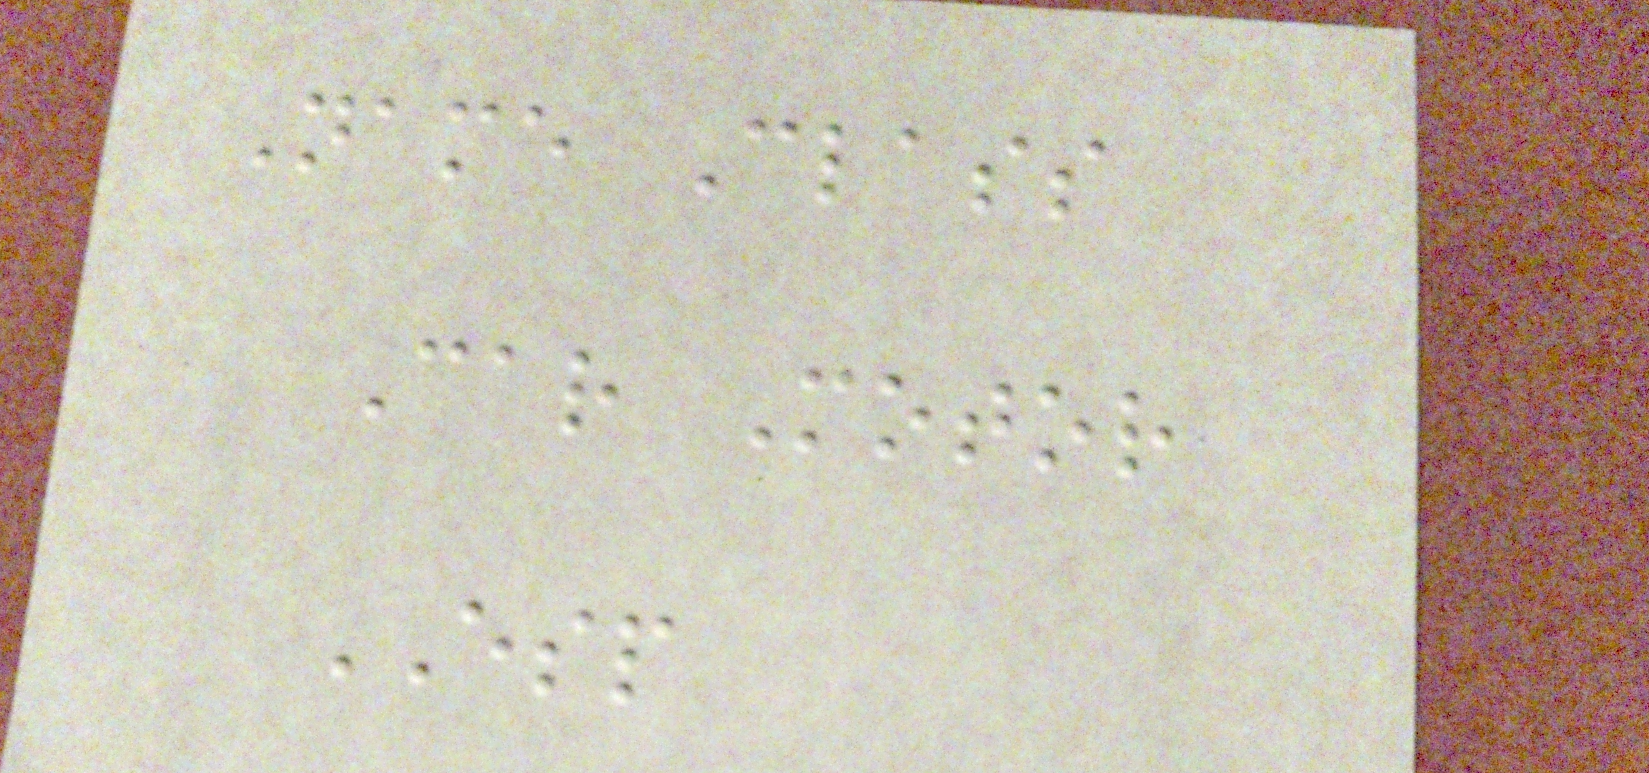Name Class
Car Motor
ESP
